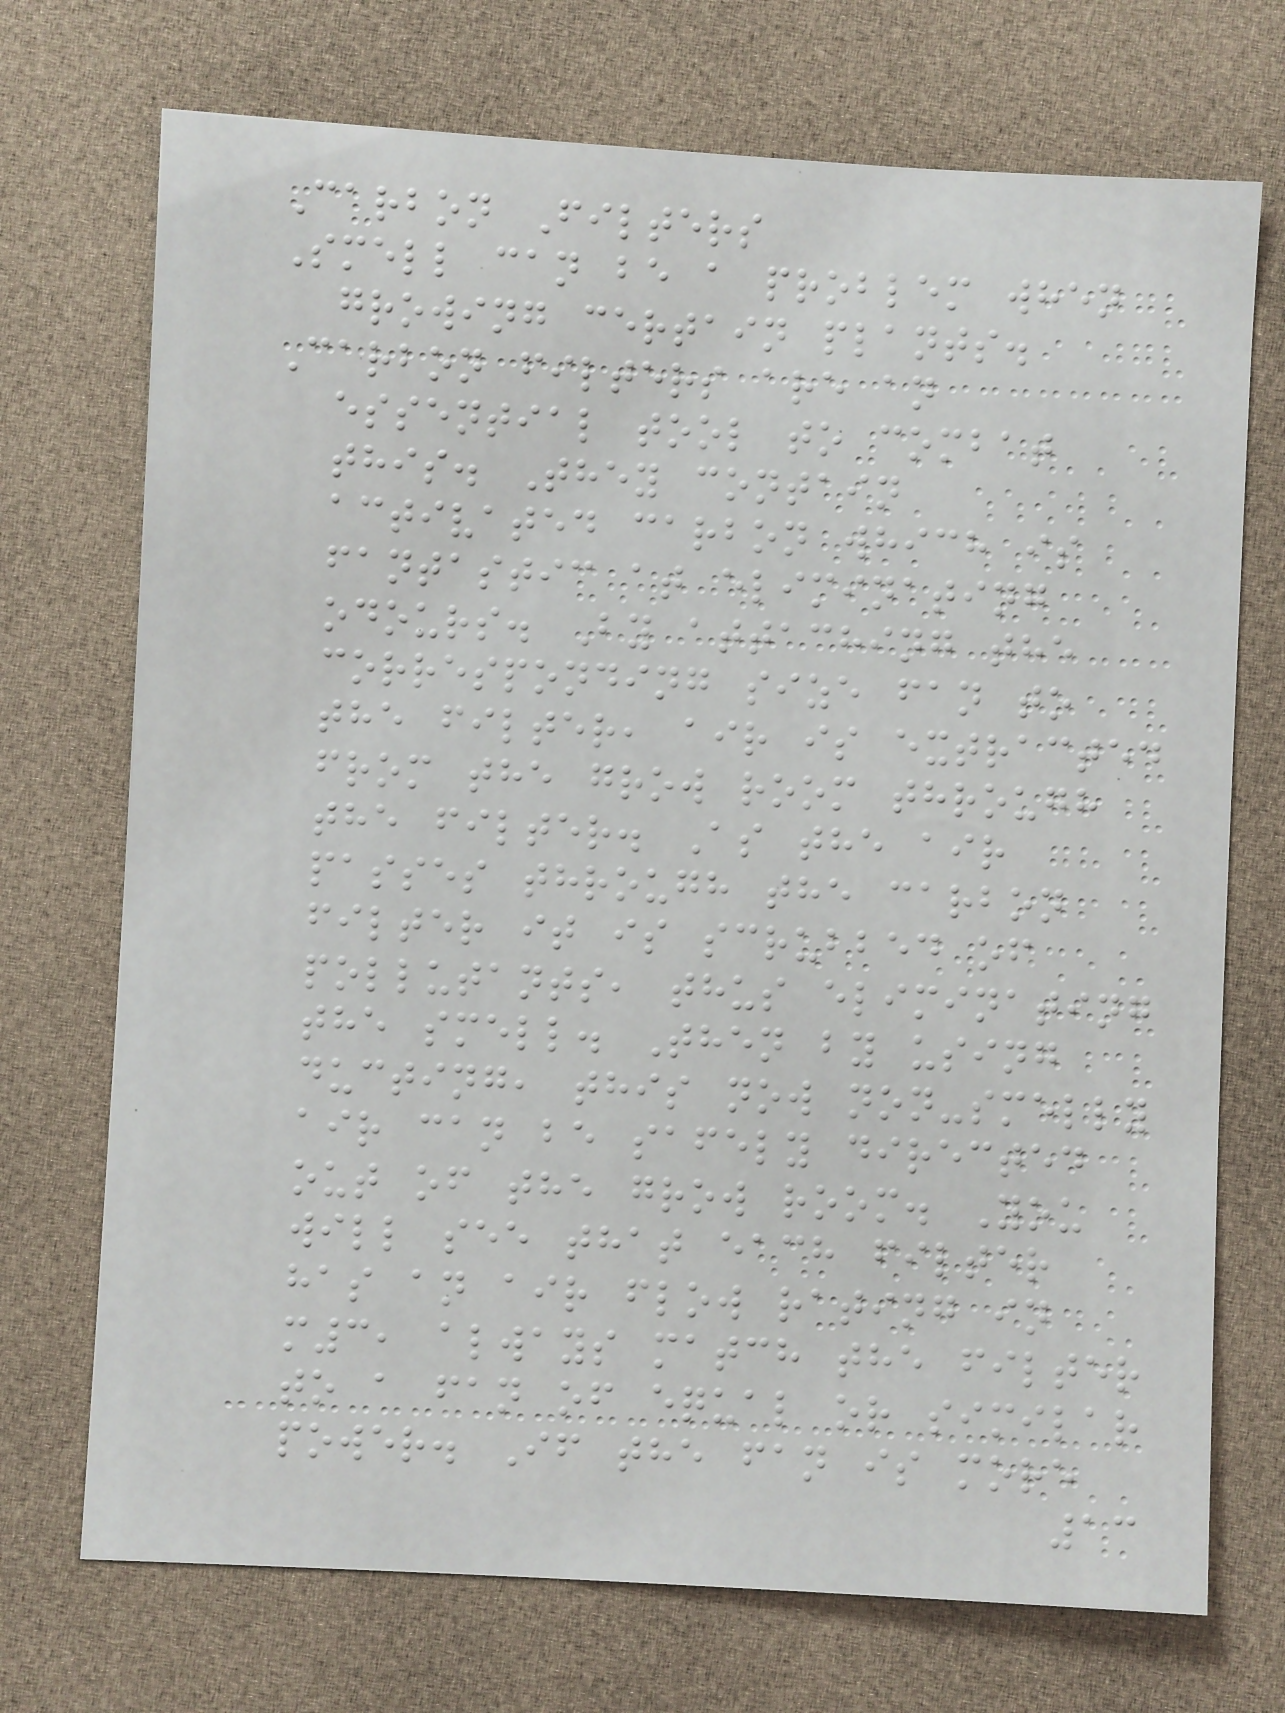Carbon Filters
Smell can be a problem when
growing certain plants.
Carbon filters are an
essential tool to combat
this. They contain
activated carbon which is
fantastic at eliminating
odours. By attaching the
corresponding size fan to
the filter, air is extracted
from the grow room through
the filter. As the air
passes through the carbon
filter it is scrubbed of
pollutants, thus eliminating
the smell. Then by using
ducting, this now non-smelly
air can be safely directed
out of the grow room. You
will see that each filter
has an air flow rating in
m3, always match the filter
to a fan of equal or similar
power. If the fan is more
13
